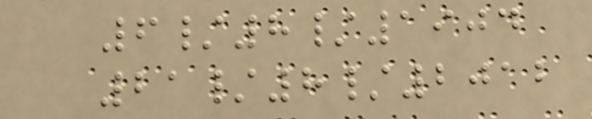6/8/1904
21/8/2012
